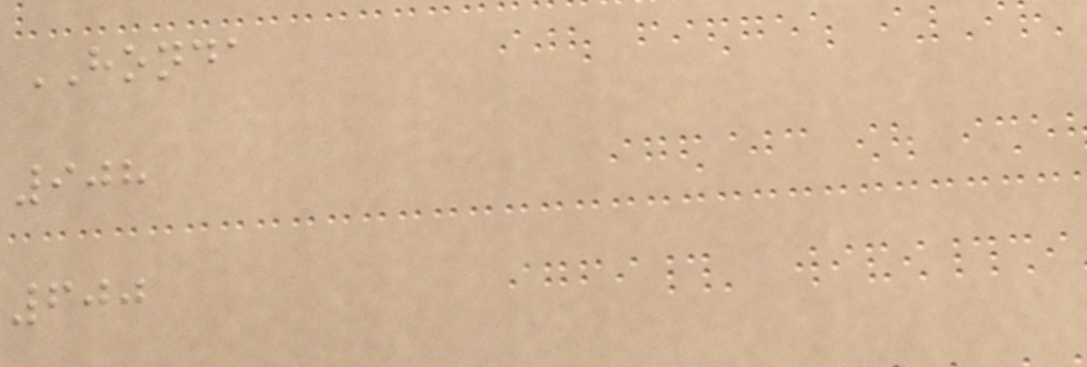HONDA
908
600
